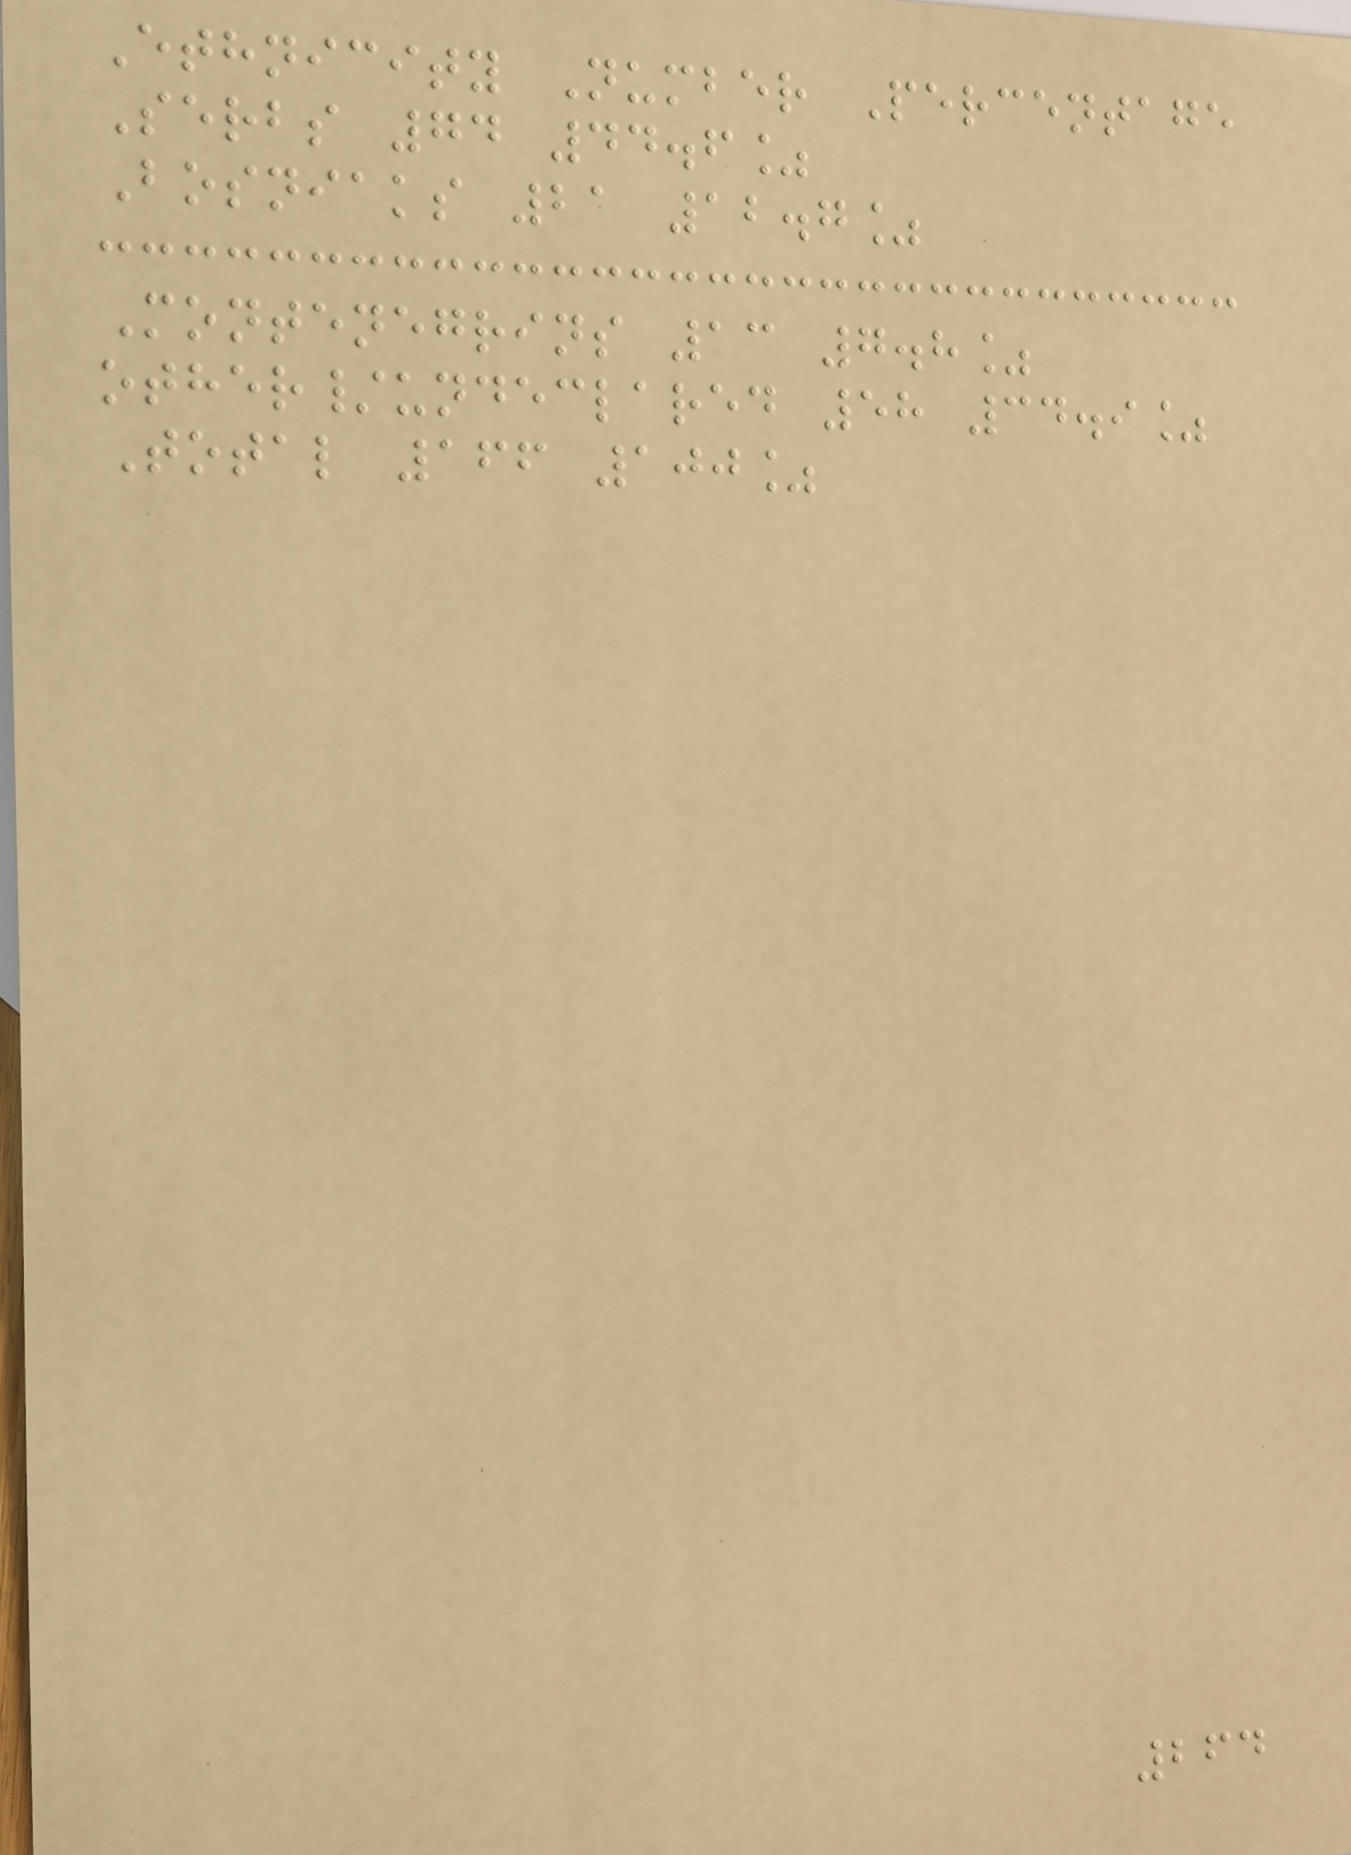Ethnicity Number Percentage
Serbs 74 44.6%
Bosniaks 21 12.7%
Montenegrins 13 7.8%
other/undeclared 58 34.9%
Total 166 100%
264
